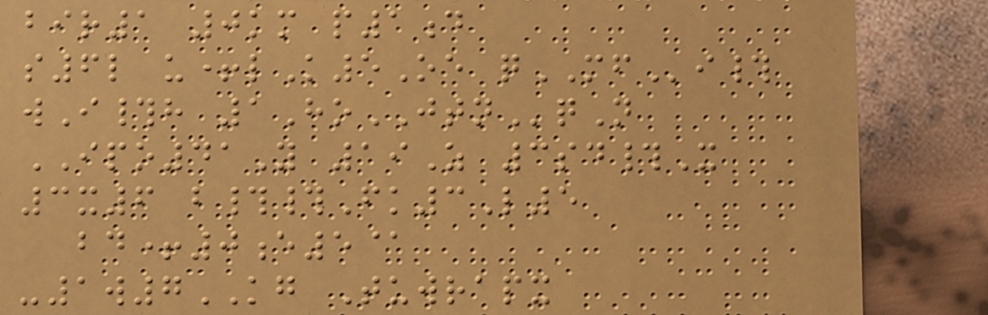bir1 0km p1d
s6l u+lK5Oe qMFi#
wI#h 1HoJTNqN
IPO41Y 19Z 3sd#X
3x6 b##Fk3L5
bd+0e5@
-1w7KG Tuwrapx
